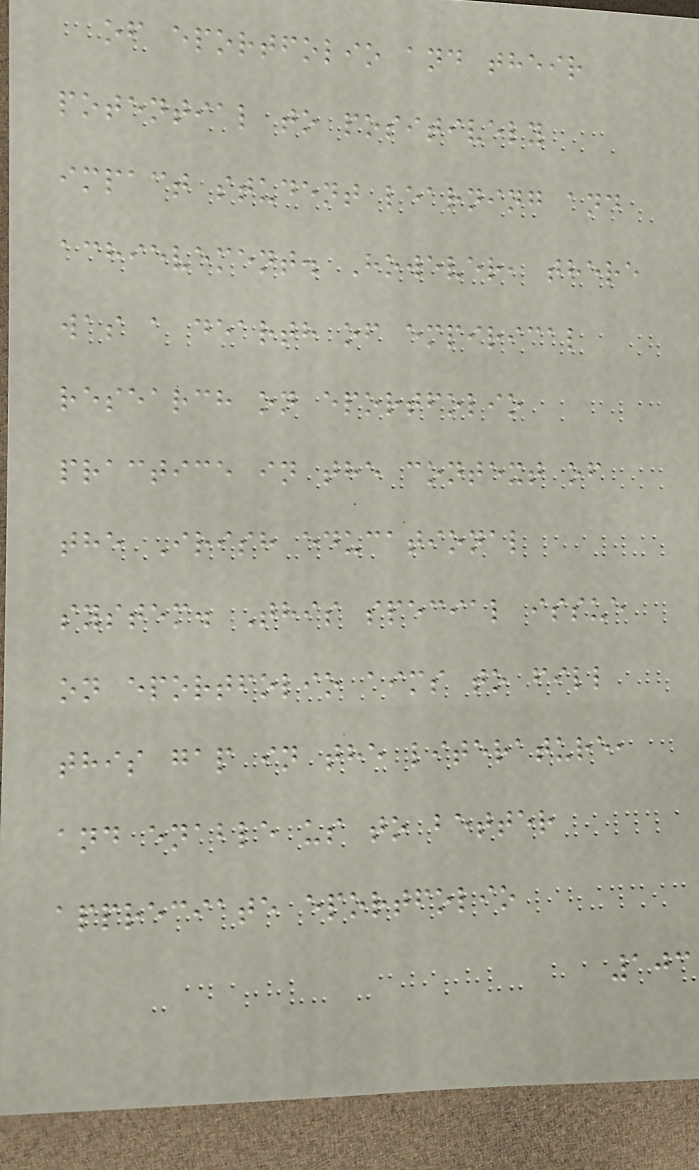of eportfolio and their
potential to positively
impact student learning and
achievement. However, there
was a dearth of empirical
research on eportfolio
practice in the context of
the Irish educational
system. This special issue
on eportfolio aims to fill
this gap in the literature,
and enable us to better
appreciate eportfolio
103
